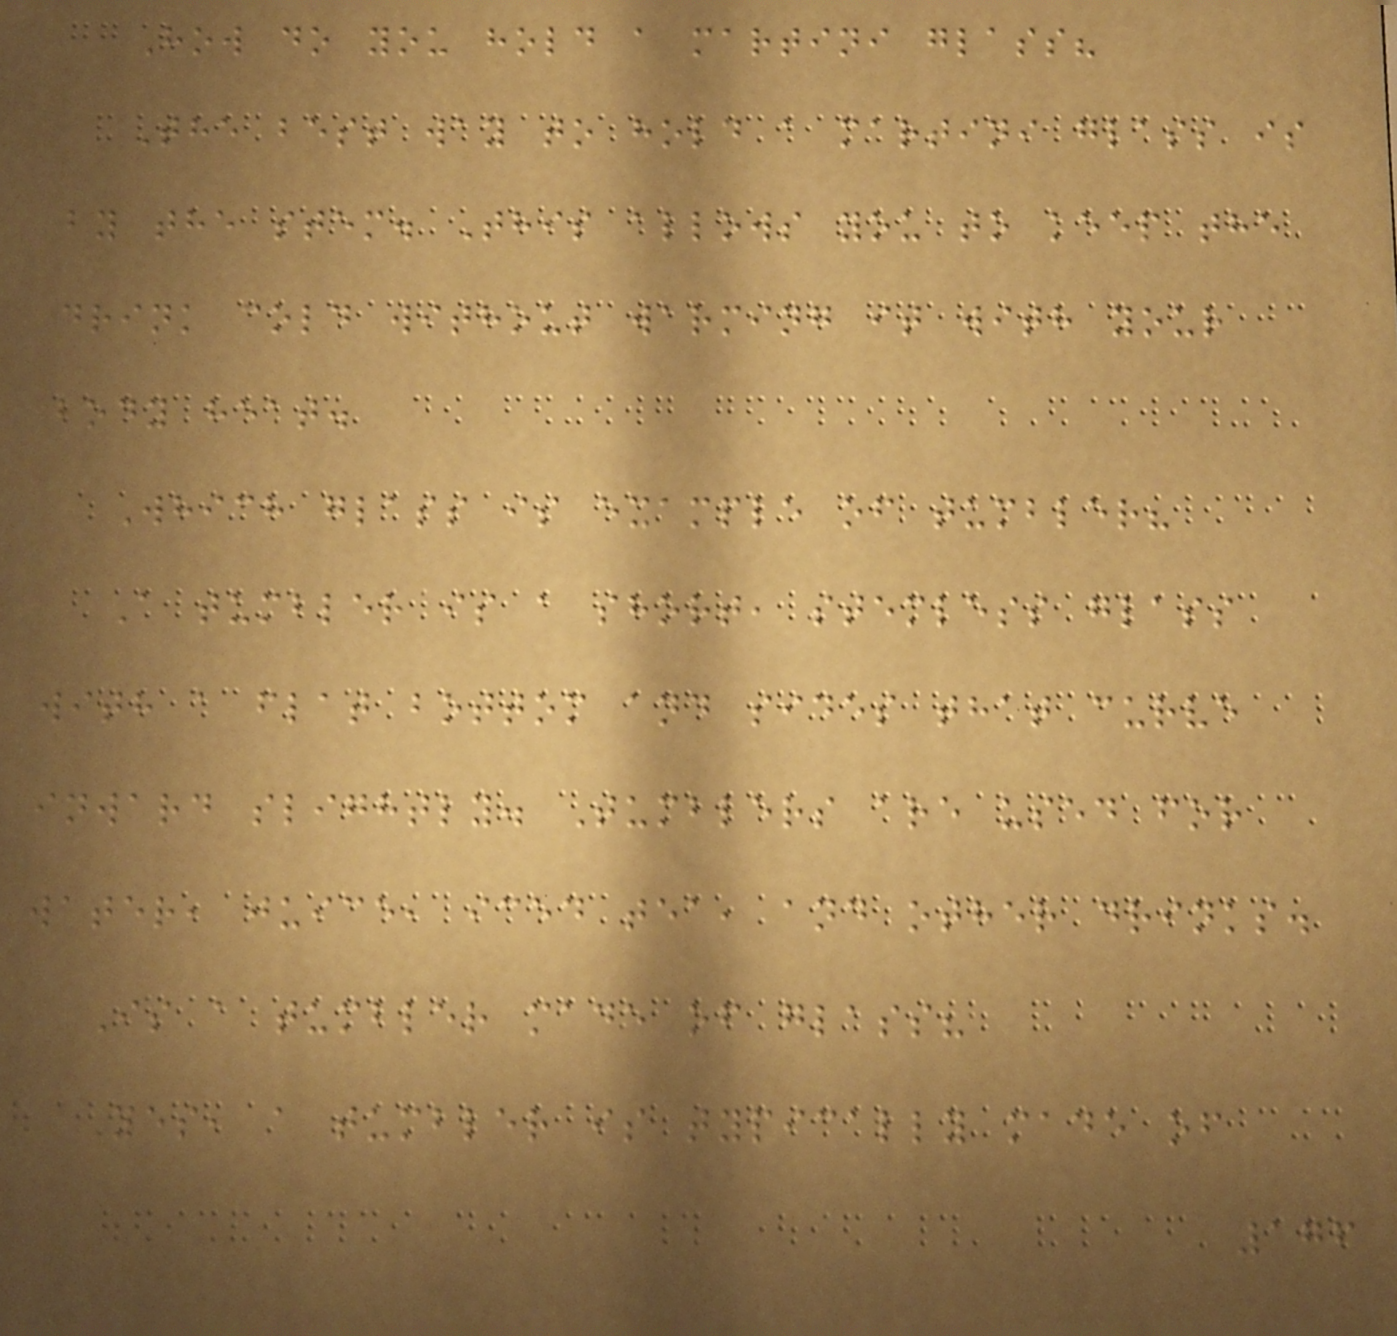How do you hold a martini glass?
The best way to hold a martini glass is
by the stem. This allows you to keep the
drink cold without warming it with your
body heat.
Which glass is example of tumbler?
A tumbler is a short, stemless glass
with a flat bottom and sides that curve
inward slightly. Tumblers are used for
water, juice, iced tea, and other drinks.
Is a tumbler made of glass?
Yes, a tumbler is typically made of
176
